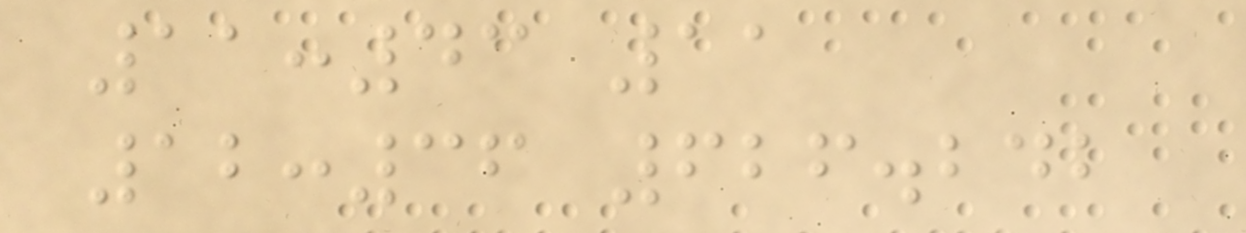11:43 11
12:36 626.242
